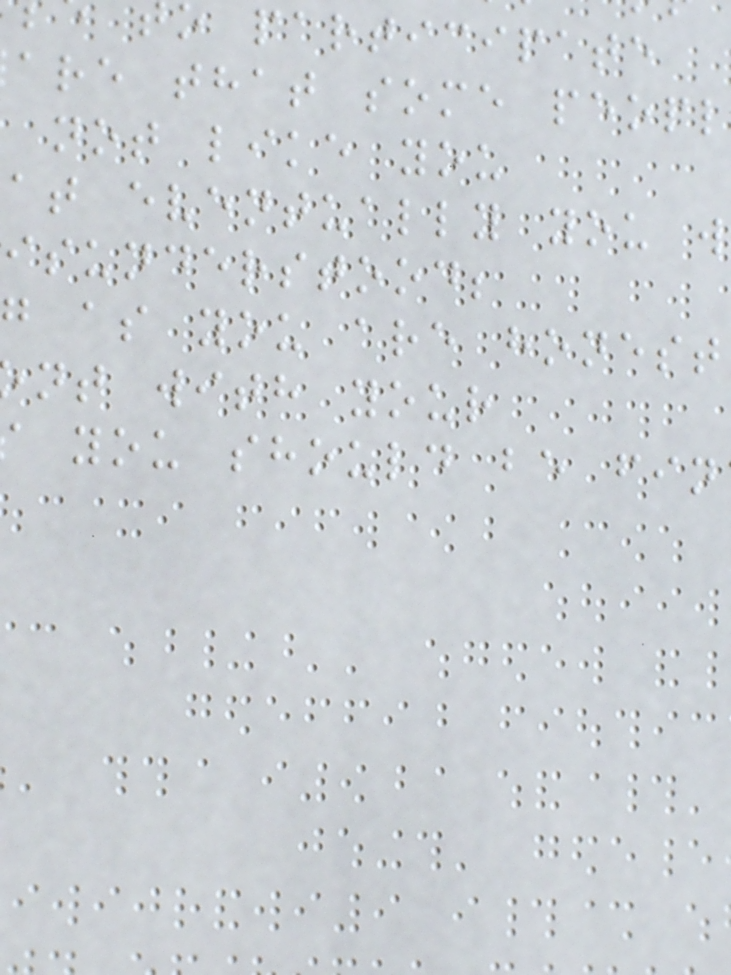o participate
are that some peopl
not like you
at eventually you w
isunderstood;
g as you are honest
nt with your
you should be fin
